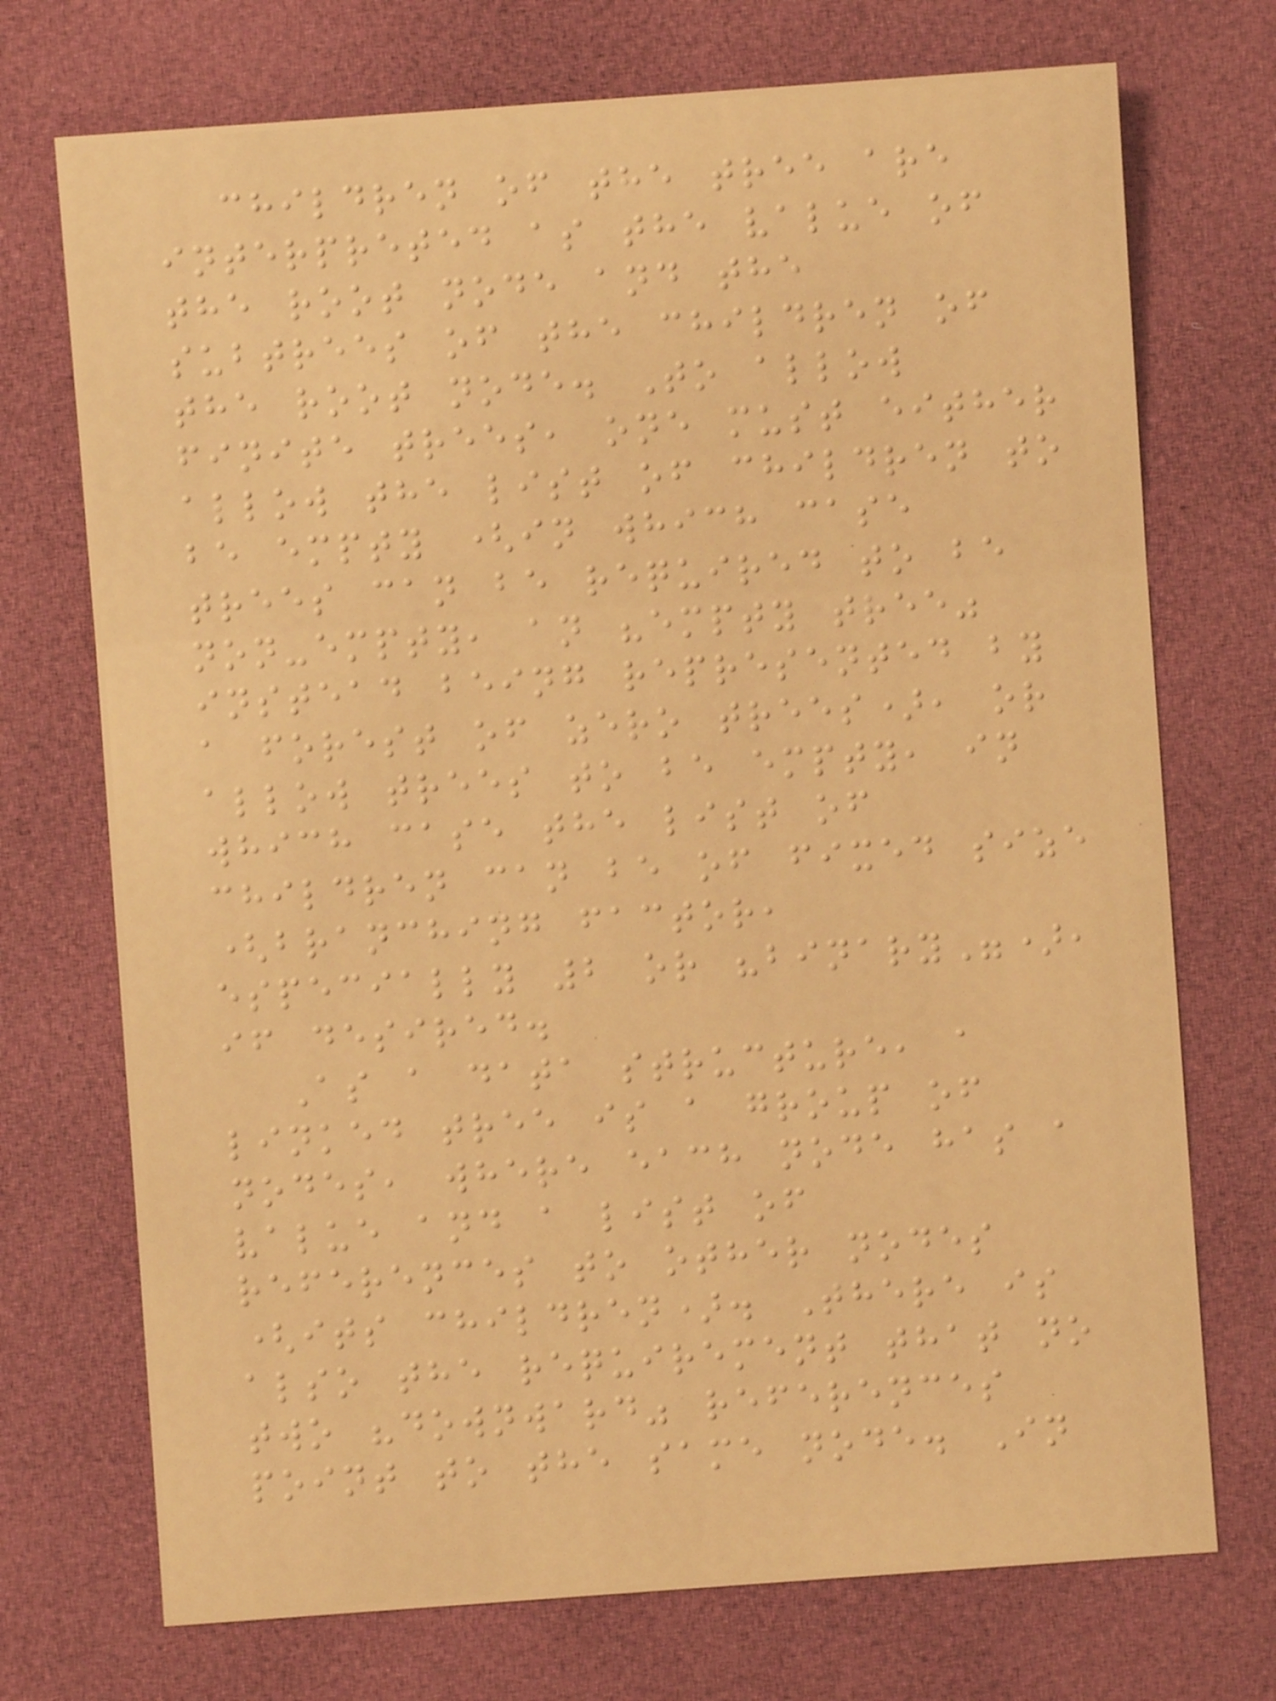children of the tree are
interpreted as the value of
the root node and the
subtrees of the children of
the root node. To allow
finite trees, one must either
allow the list of children to
be empty (in which case
trees can be required to be
non-empty, an "empty tree"
instead being represented by
a forest of zero trees), or
allow trees to be empty, in
which case the list of
children can be of fixed size
(branching factor,
especially 2 or "binary"),
if desired.
As a data structure, a
linked tree is a group of
nodes, where each node has a
value and a list of
references to other nodes
(its children). There is
also the requirement that no
two "downward" references
point to the same node. In
